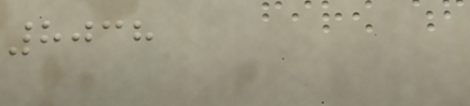8038
